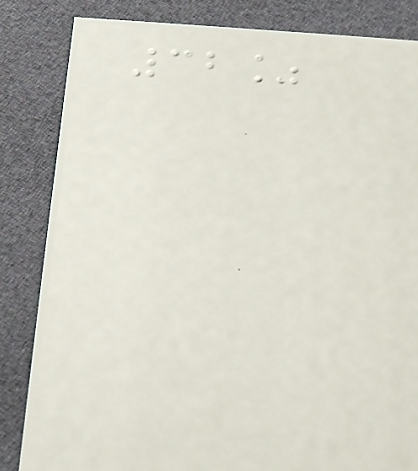32%
